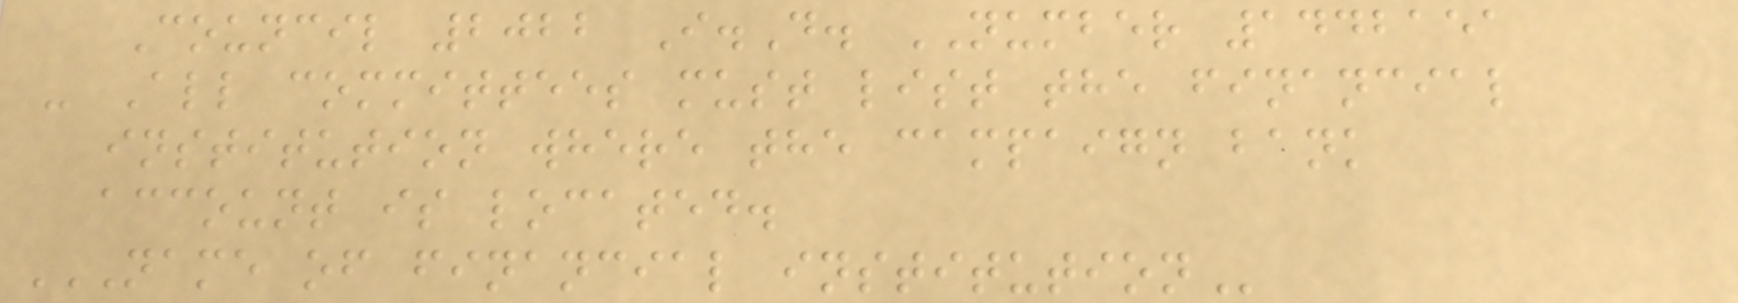Council 2022 I.D. NUMBER 1442151
- All committees must list the financial
institution where the campaign bank
account is located.
NAME OF FINANCIAL INSTITUTION
